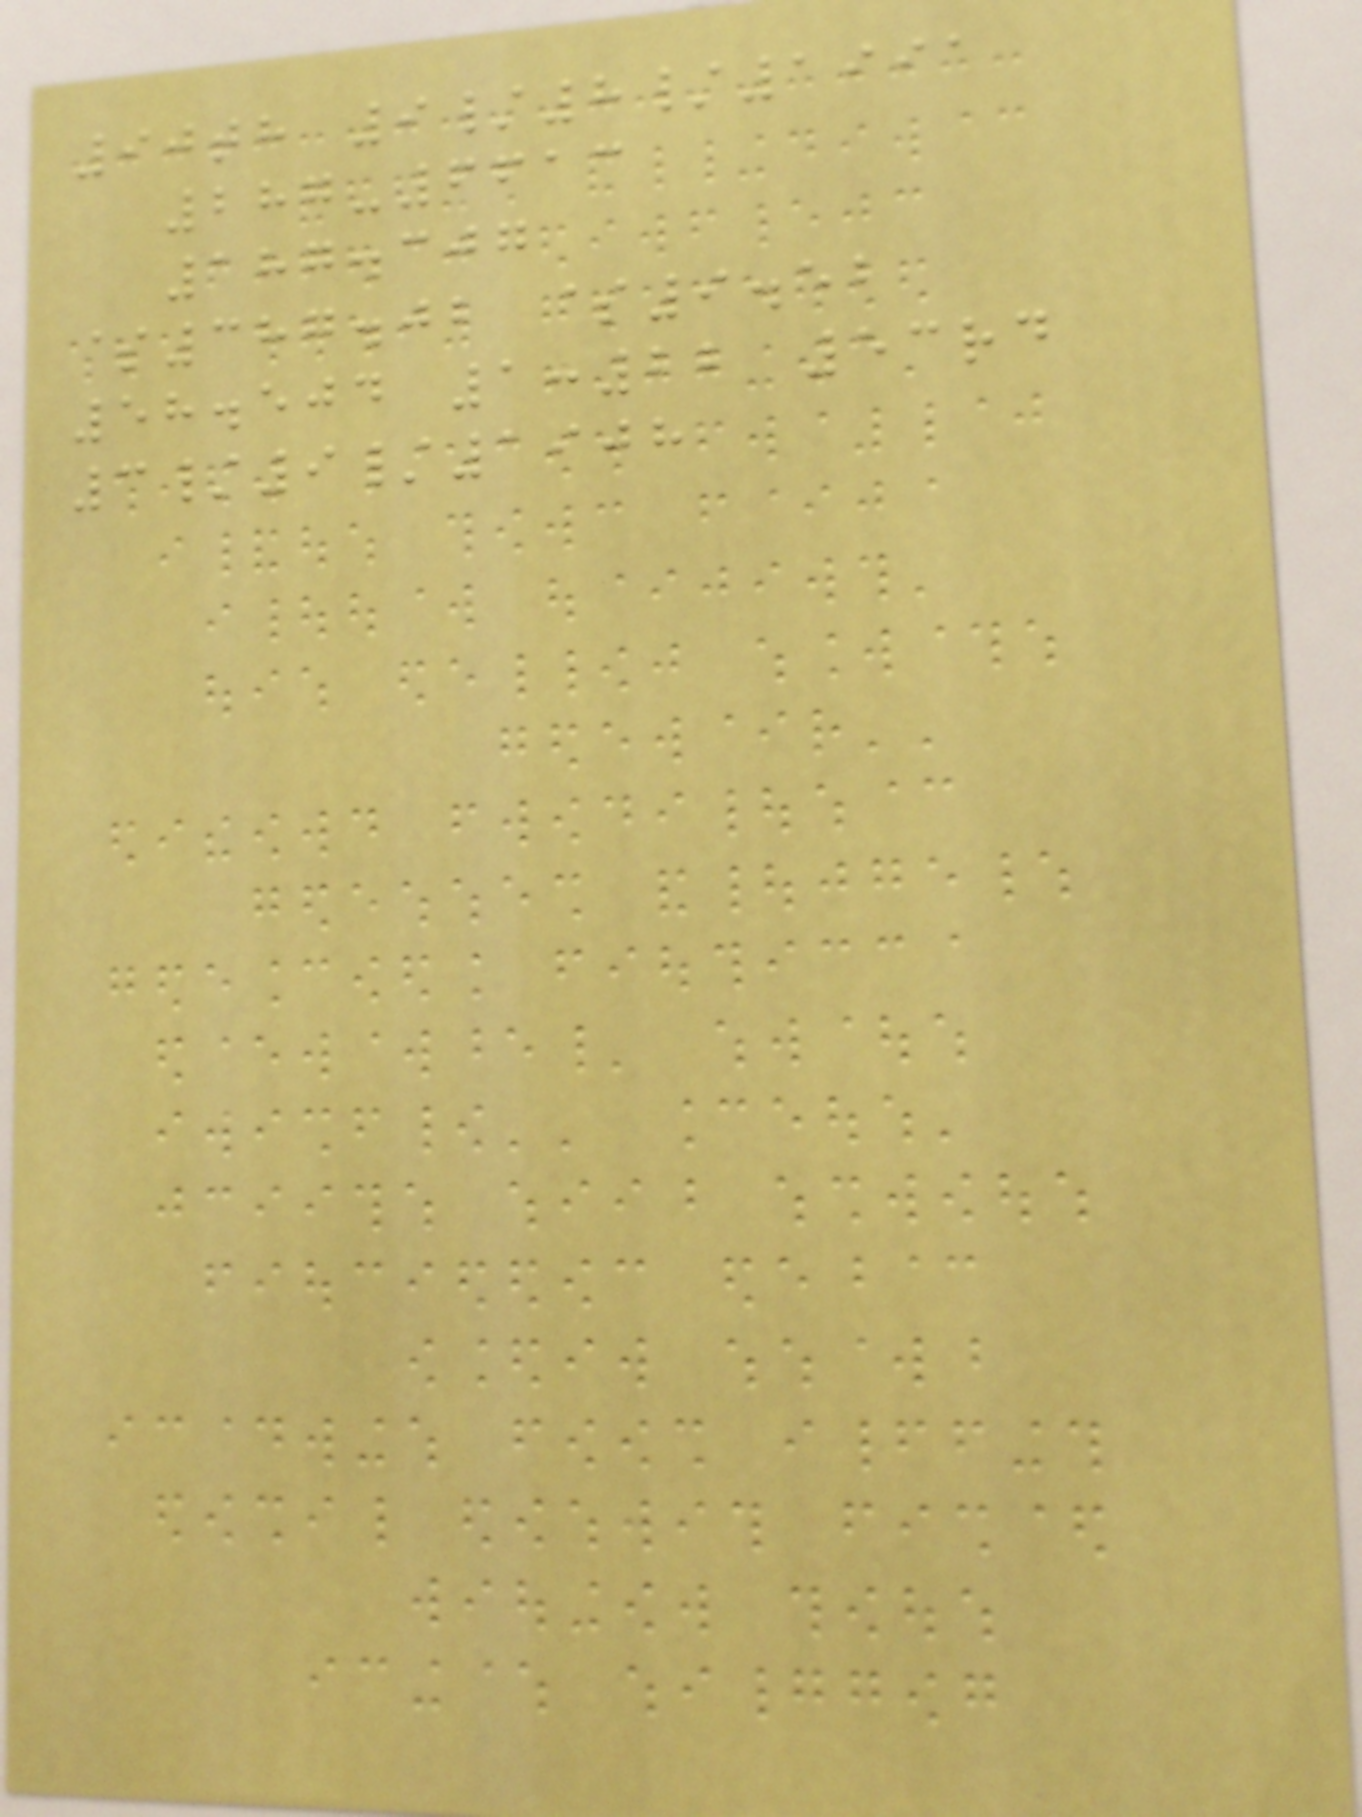90th 9/8/1991
287-6613
187.307
$387.02 $9.52
58.504 1:22 53rd
3/9/1908
